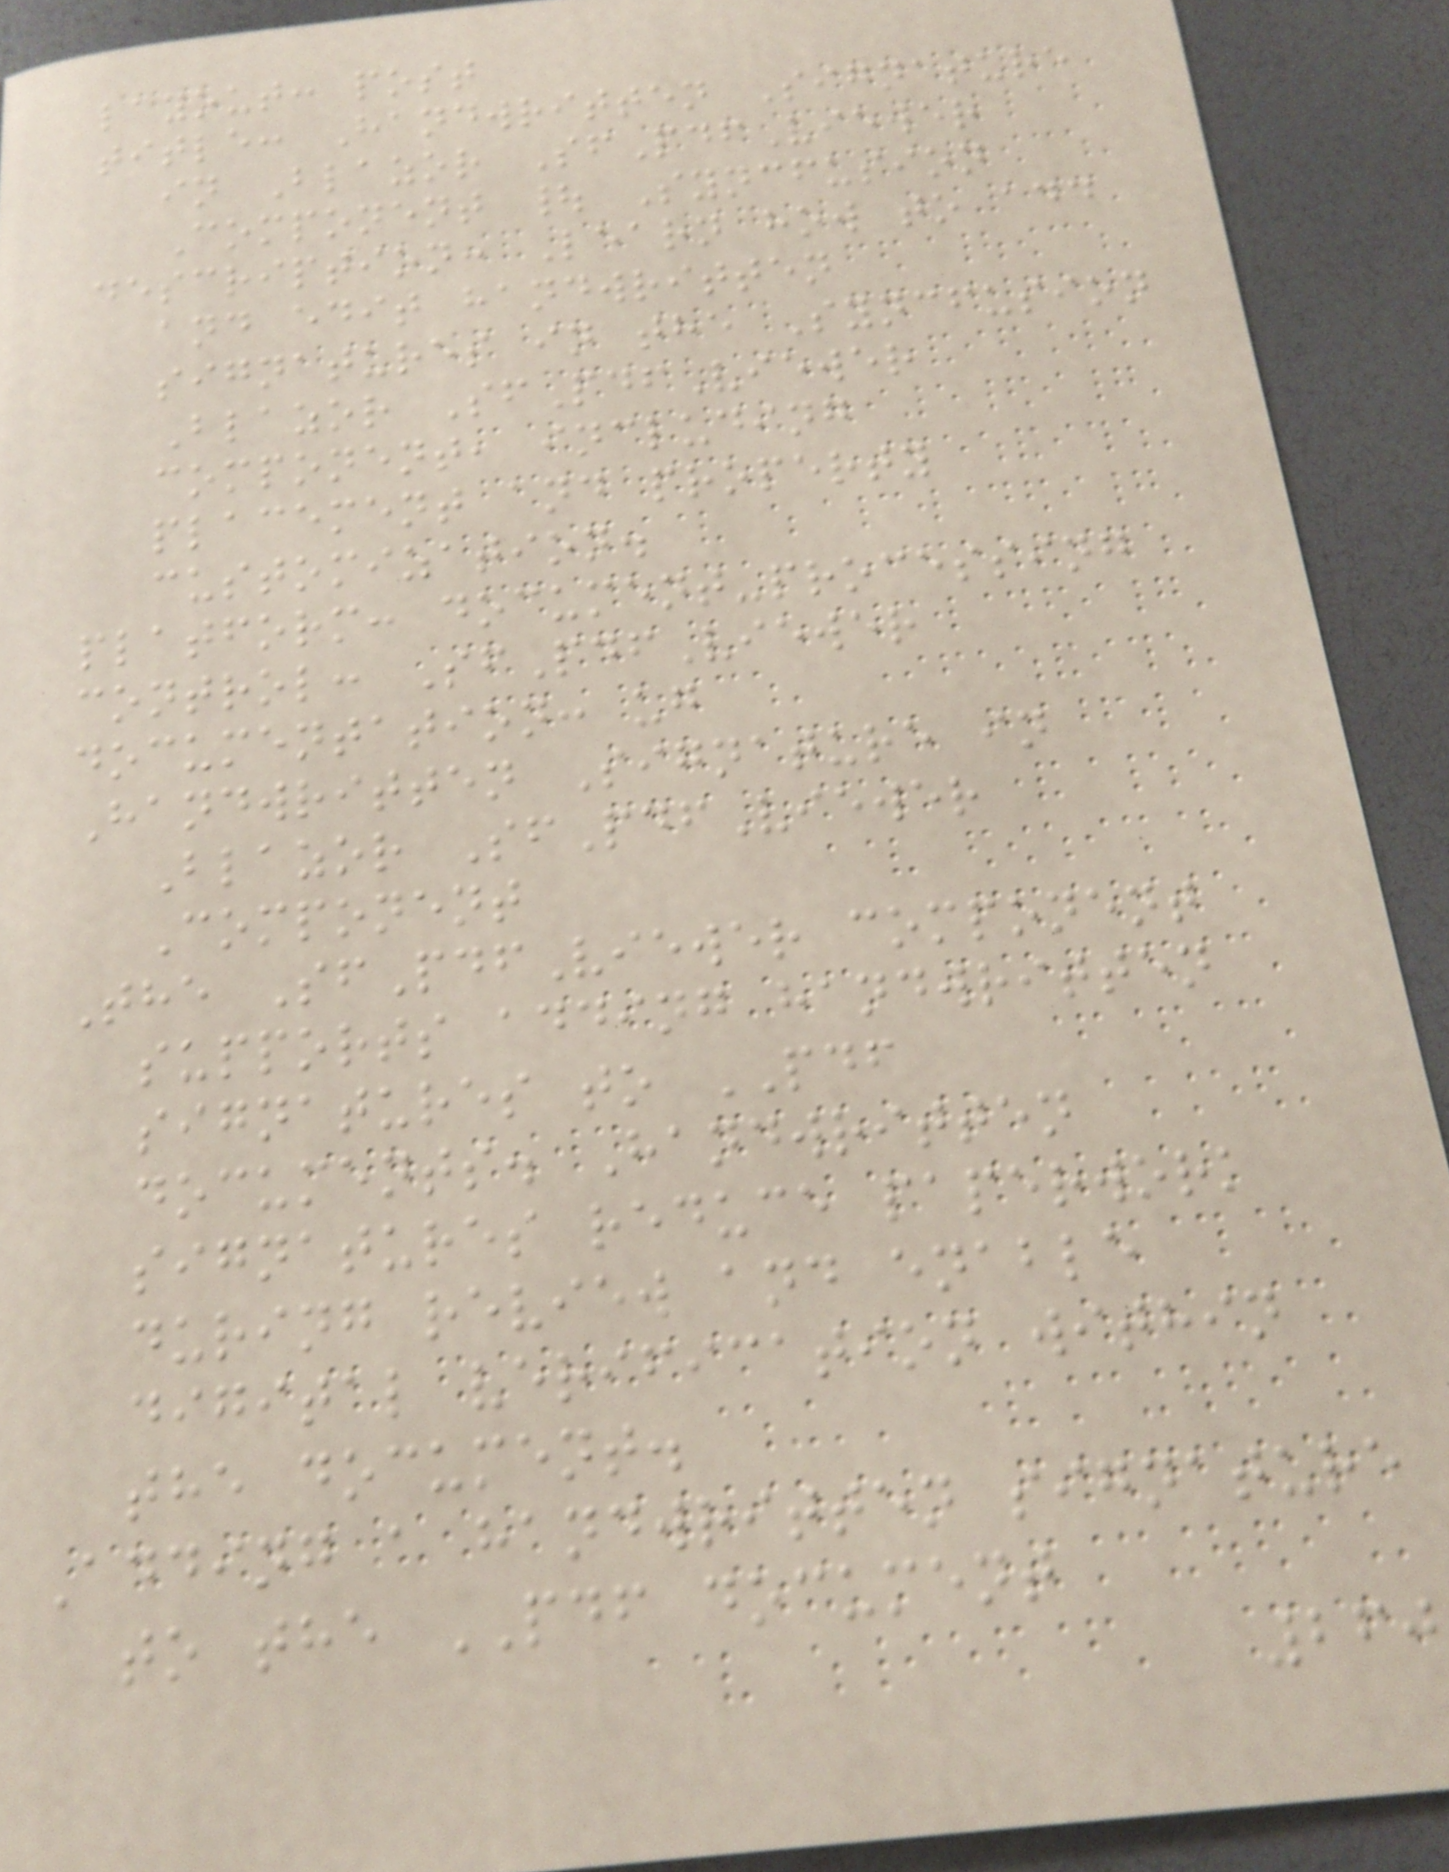layout: post
title: Handwritten Signature
in Blazor SfPdfViewer
Component | Syncfusion
description: Learn how to add
and edit handwritten
signatures in the Syncfusion
Blazor SfPdfViewer
component, including
placement and property
customization.
platform: document-processing
control: SfPdfViewer
documentation: ug
Handwritten Signature in
Blazor SfPdfViewer
Component
The SfPdfViewer component
supports adding handwritten
signatures to PDF
documents. Handwritten
signatures reduce paperwork
during review and enable
digital verification within
the document.
Adding a handwritten signature
to the PDF document
260
